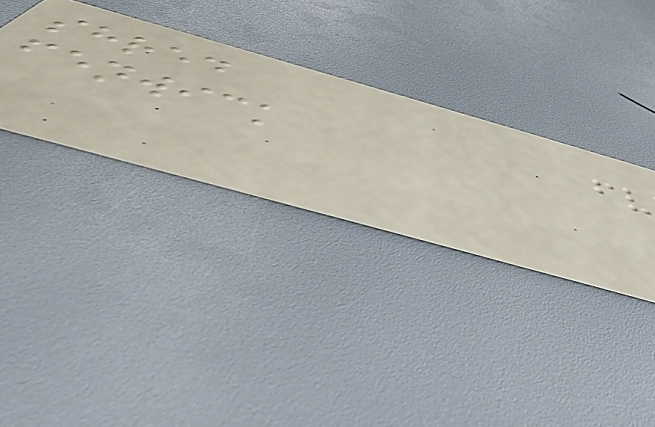shred
fenwick
